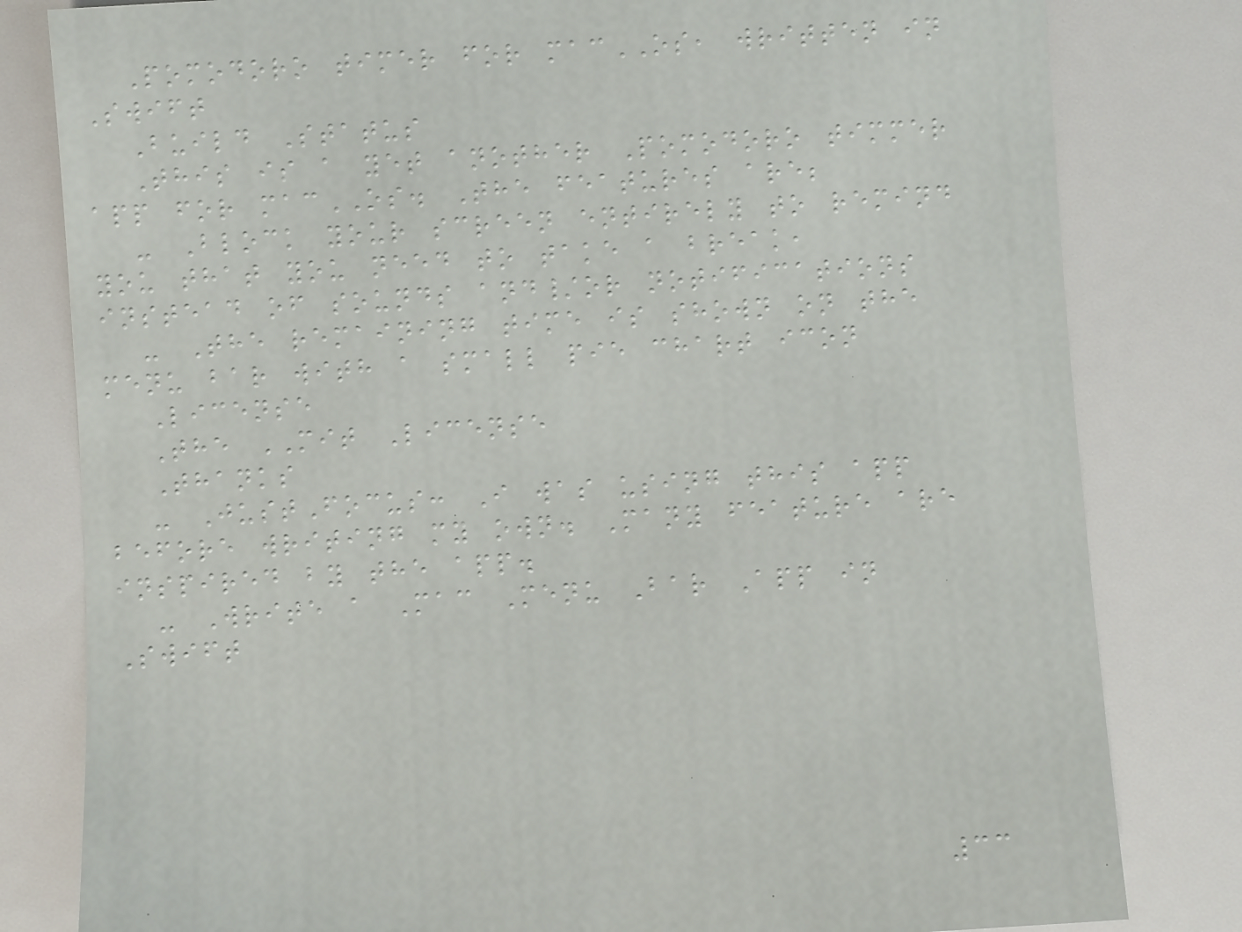Pomodoro timer for macOS, written in
Swift
Build Status
This is a yet another Pomodoro timmer
app for macOS. The features are;
- Block your screen entirely to remind
you that you need to take a break,
instead of sounds and/or notifications
- The remaining time is shown on the
menu bar with a small pie chart icon
License
The MIT License
Thanks
- JustFocus: I was using this app
before writing my own. Many feature are
inspired by the app.
- Write a Mac Menu Bar App in
Swift
33
